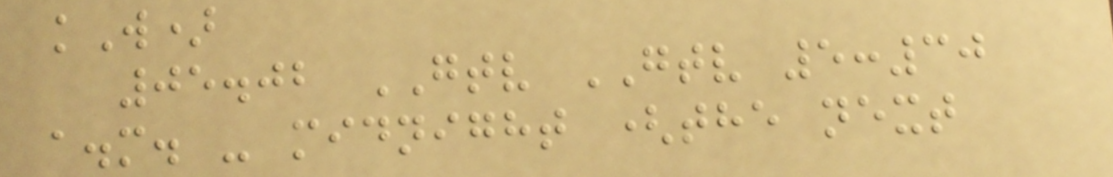kW)
05.02 GTV GTV 5:30
a.m. - midnight (the next
